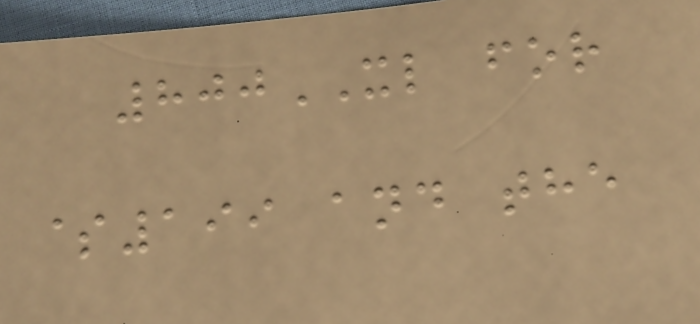800XL for
$199 and the
